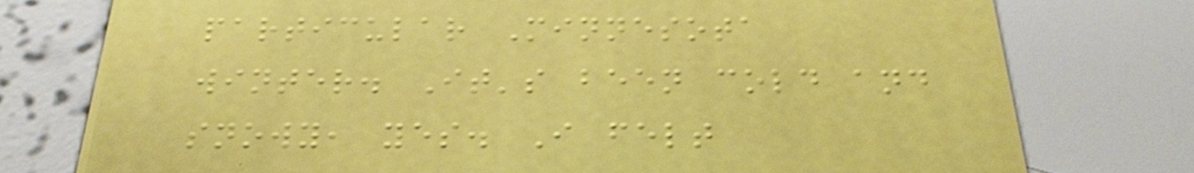particular Minnesota
winter. It's been cold and
snowy, yes. I felt
